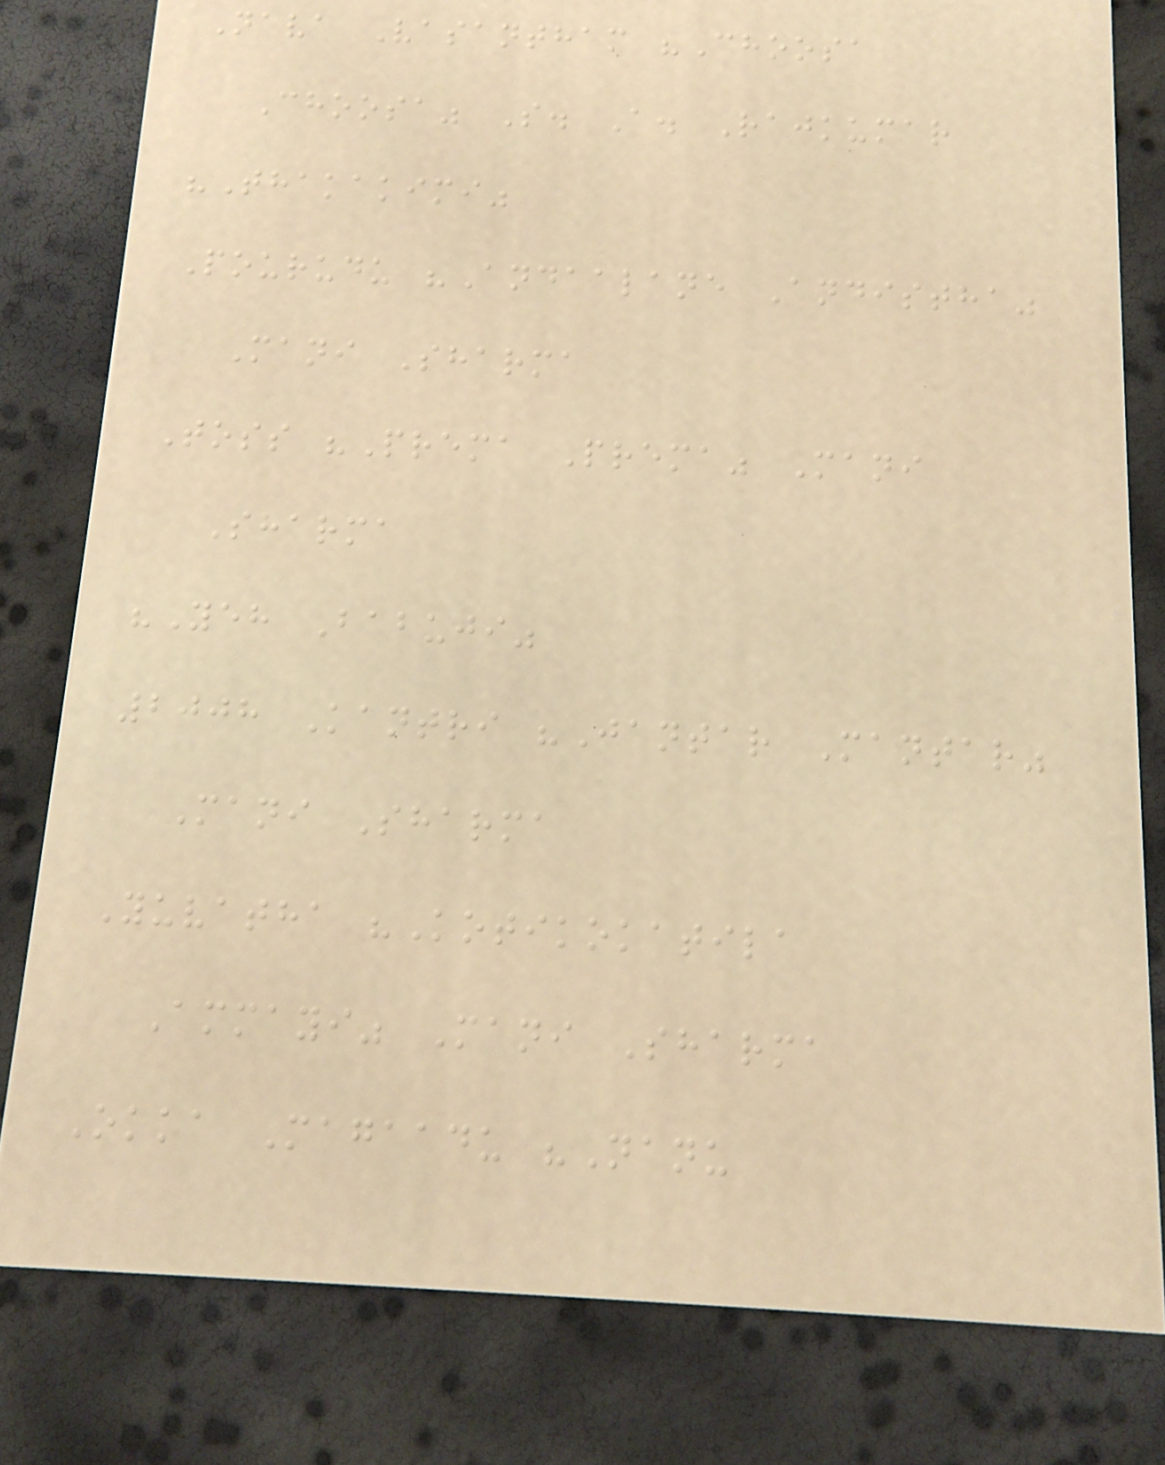Nava Vasantham "Choosa
Choosa" S. A. Rajkumar
"Thakakimi"
Pourudu "Andaalane Andistha"
Mani Sharma
Toss "Prema Prema" Mani
Sharma
"Yeh Babuji"
2008 Kantri "Jantar Mantar"
Mani Sharma
Yuvatha "Kotikokatila
Ammayi" Mani Sharma
Okka Magaadu "Nanu
